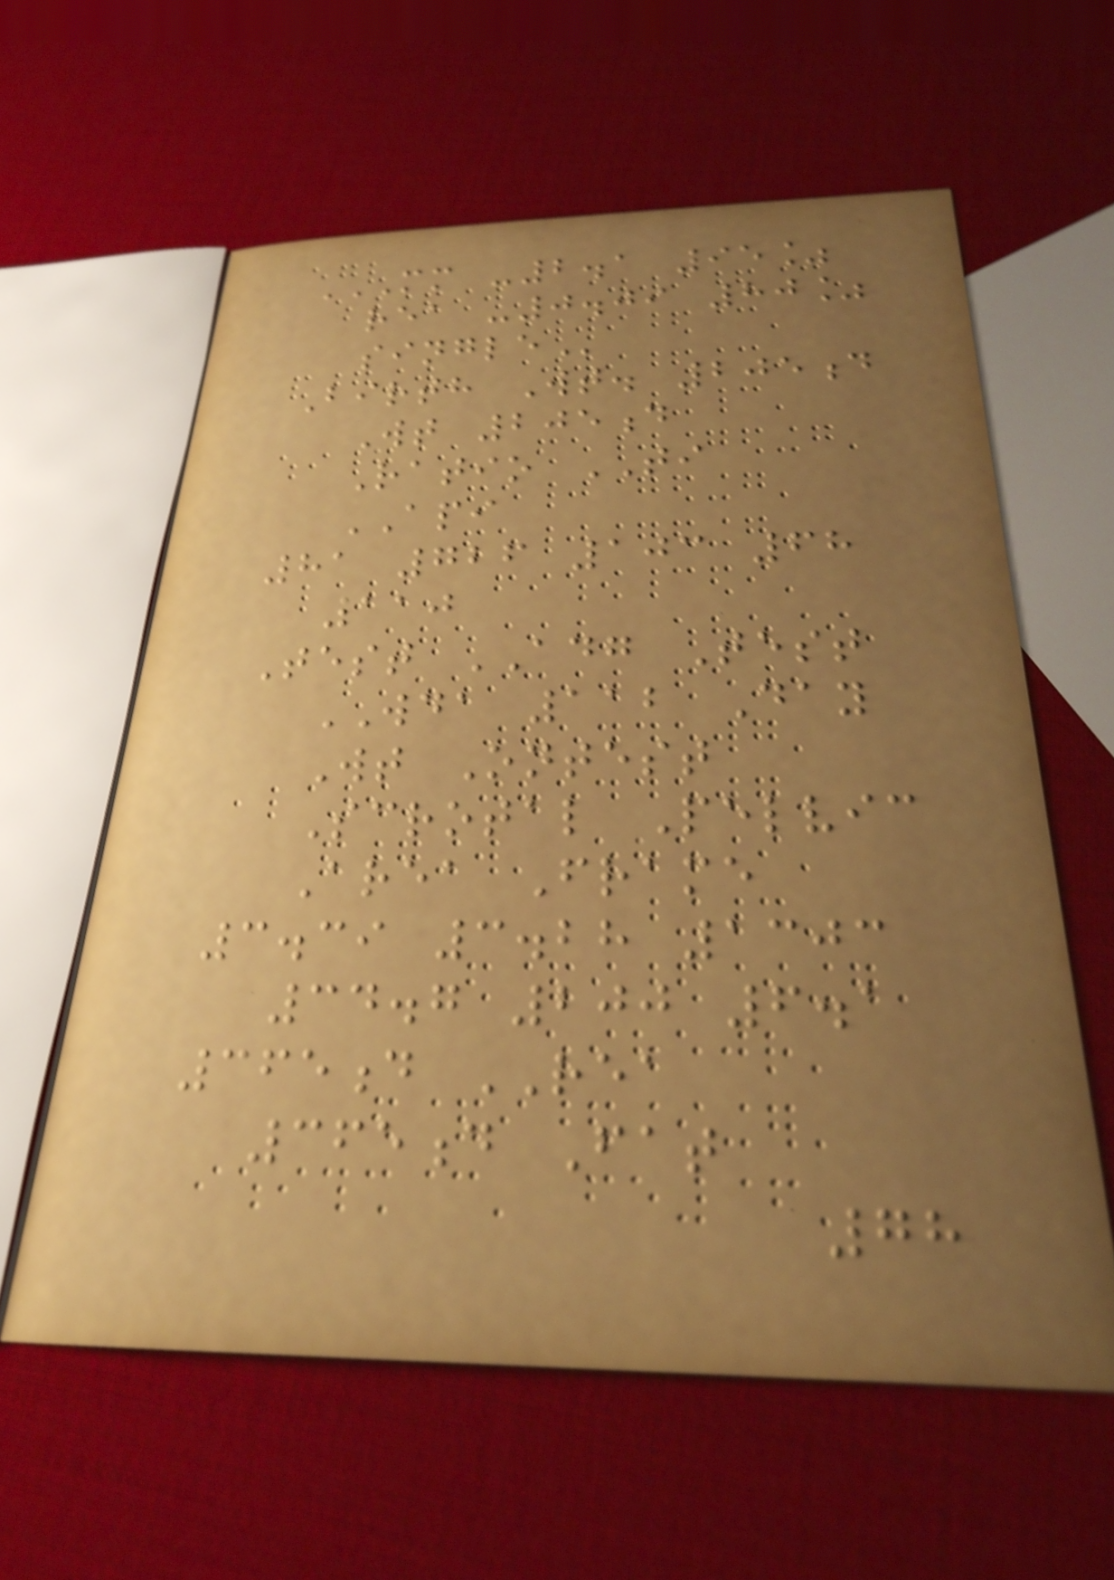MM -2.1 95%
REA -0.09 80%
SINGLE
Birth Wt. 205d
Wt 205d
Ratio TI
API
81 726 103 68
110
Test ADG Test
WDA 112 Day
Wt Ontest
Scrotal Pelvic
Area Frame
3.39 3.28 1303
34.7 200 6.1
365d REA
365d Fat
78
